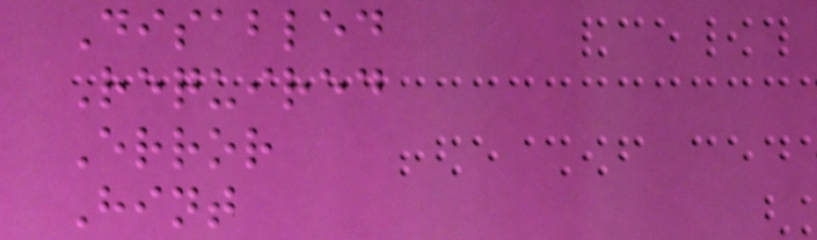Disabled
Required
Error
Hint
